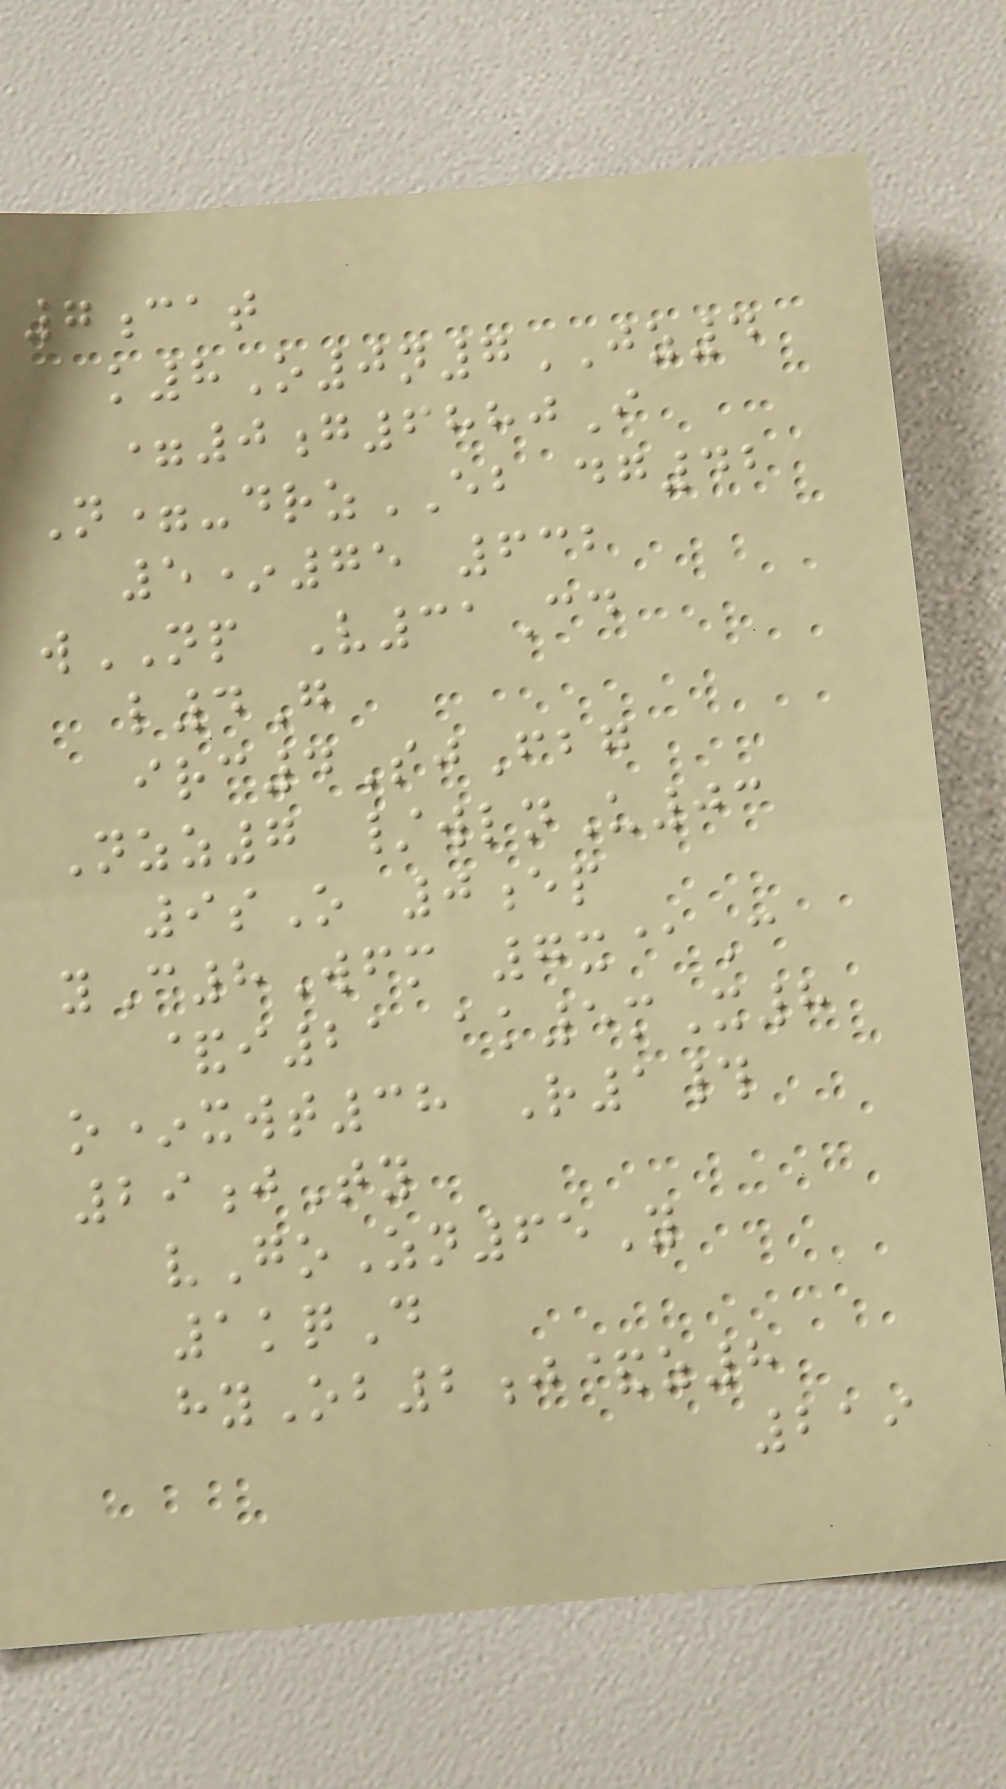7cat
k8O0n7JZ4
=0g6880I
N=-drzEB dg42
5*75 632
wNP V31Cd
l4G
irc4SjFbg
Nzz7 /wlnU03
9sO 0ep
yC8Wfm 7x@C
&i21 ak5mX8
o*xwt38 R1#
29jTy
vGoZn65Y
1kqD
hyOb2j&z8
219
